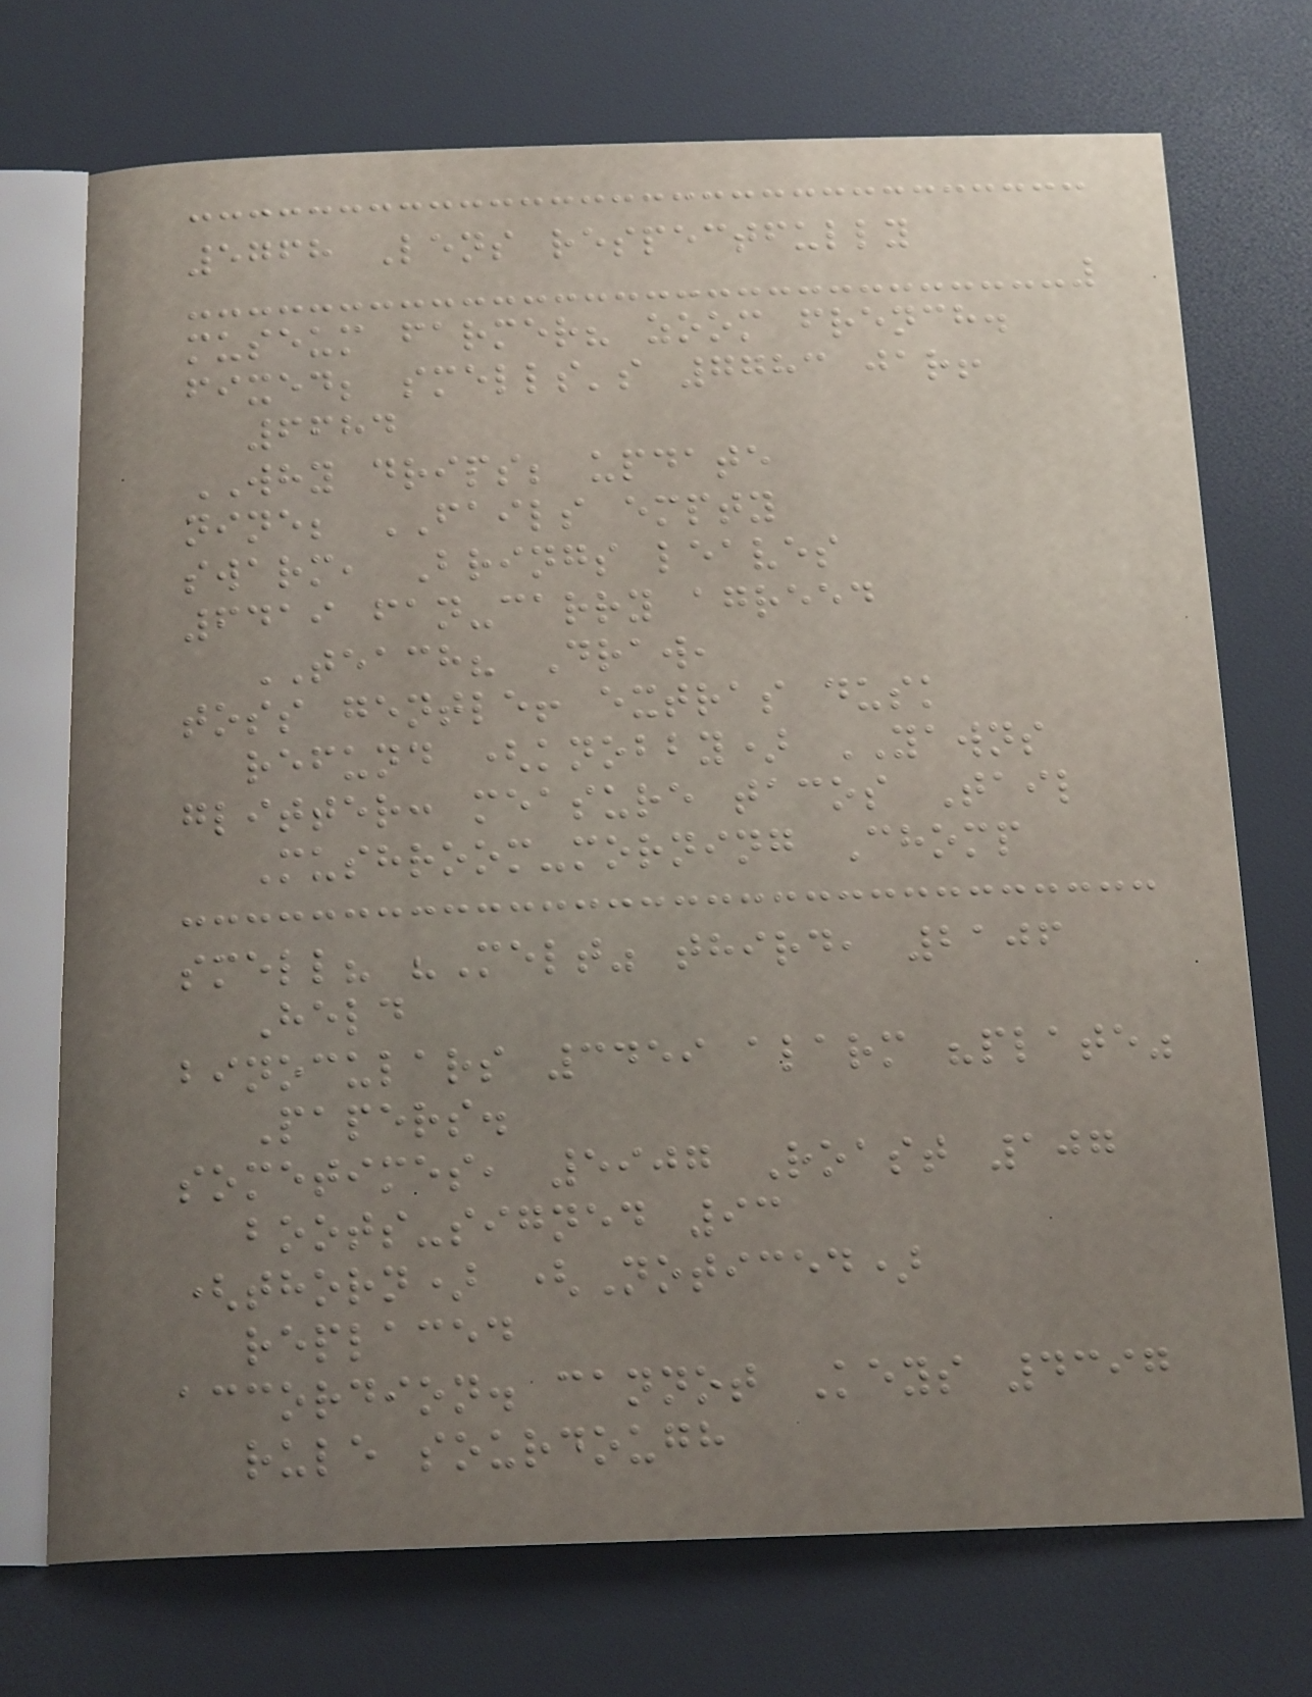5768 Lens respectfully
museum farmer? zoom french.
fixed; smells's 7783 jar!
6684
WHY drips; update
nine; FAILS empty
swarm, Brings leaves
6419 fan-carry agreed
TEACH? Draw,
toss gentle! extras dusk
refund (knobby) YAWNS
glitter: measure tacos Tail
Mushroom-morning Chomp
smell? "Melt" third, 2106
Held
binoculars 3459 alarm "plate"
Papers.
sometimes, 5907 Roast 107
boots-signed 93
(thorn) (Noticed)
replaced
accordion. cannot Keys 4397
rule sourdough
